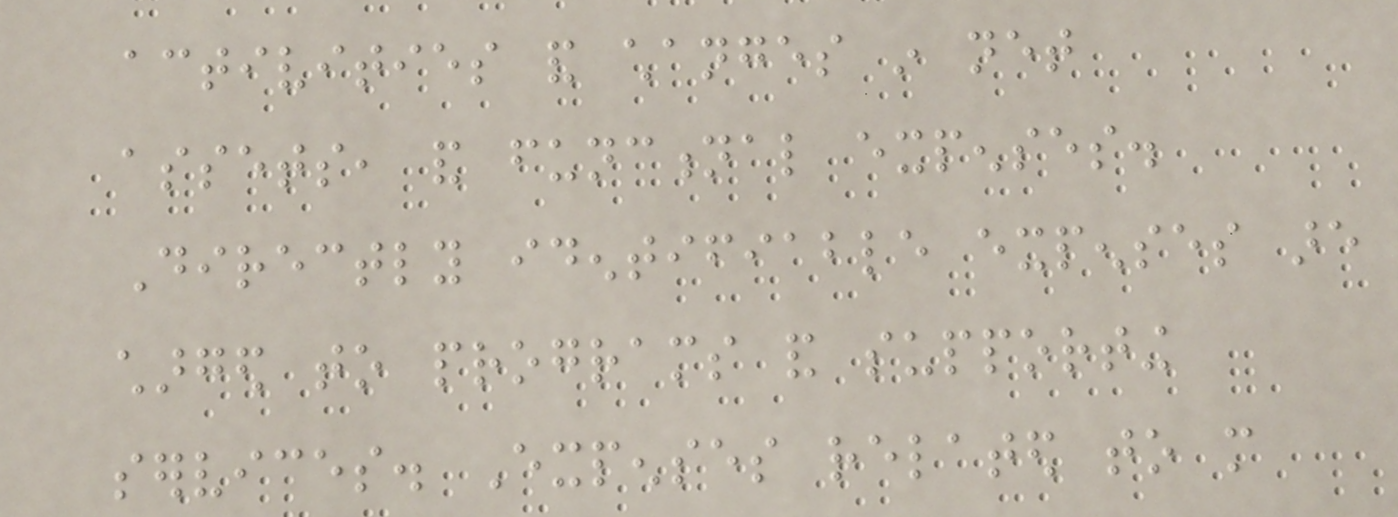activities and changes in net
assets, and functional expenses.
Directly identifiable expenses are
charged to programs and supporting
services. Expenses related to more
